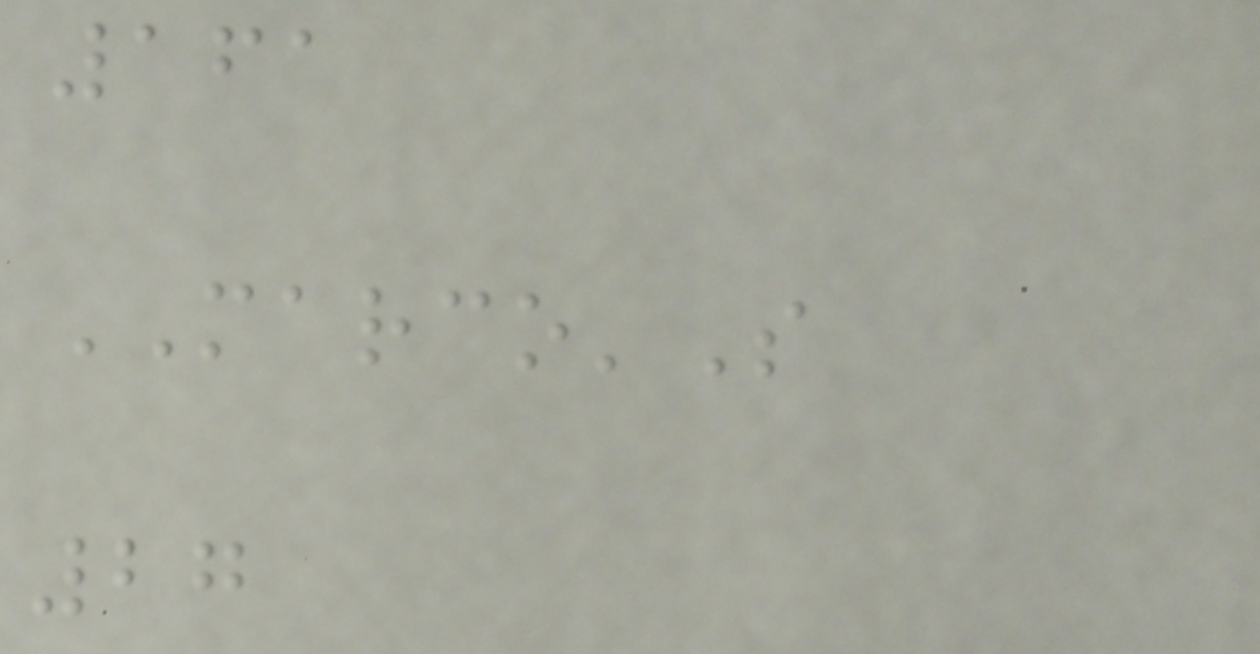161
MARCO'S
27
